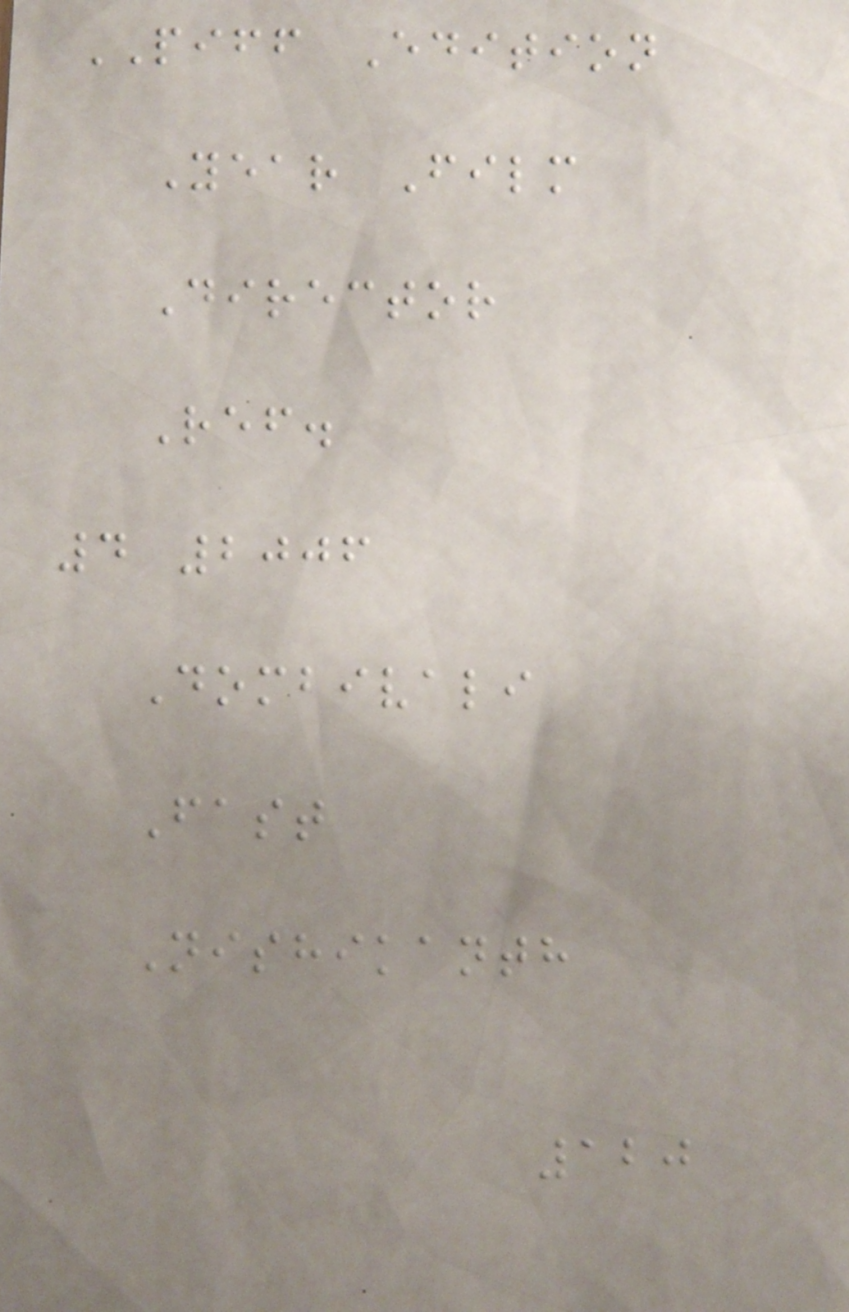PIFF Edition
Year Film
Director
Ref.
4 2006
Dombivali
Fast
Nishikanth
120
